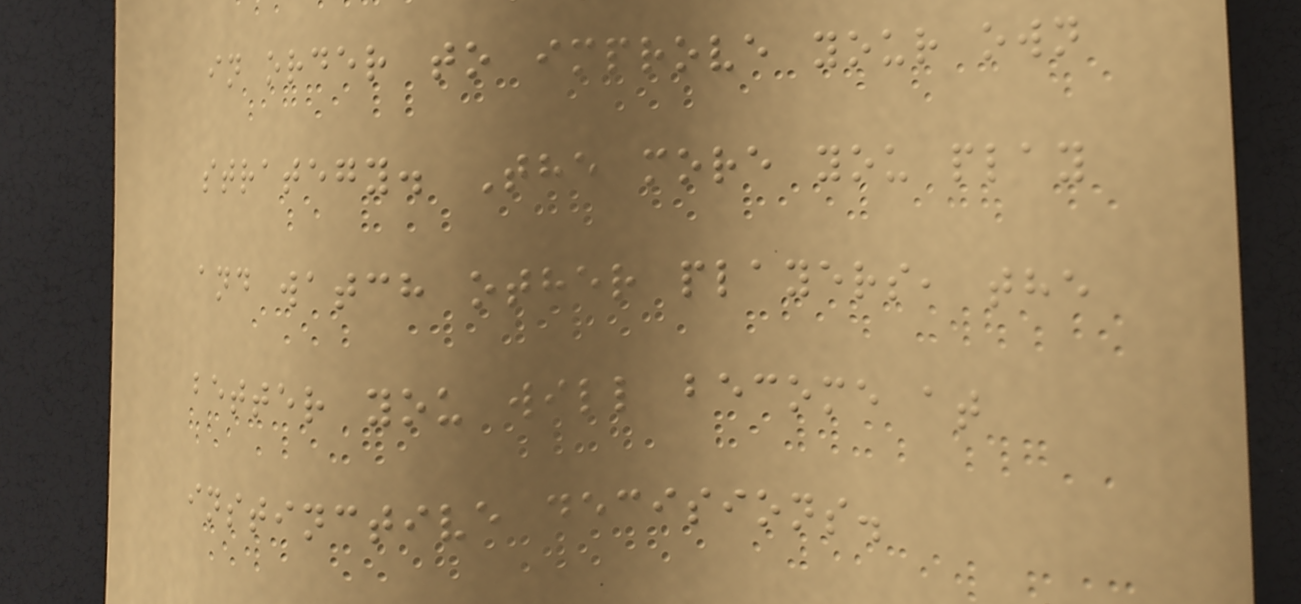in order to improve your own
strategy. The more you play
and watch other players, the
better you will become at
instinctive decisions.
